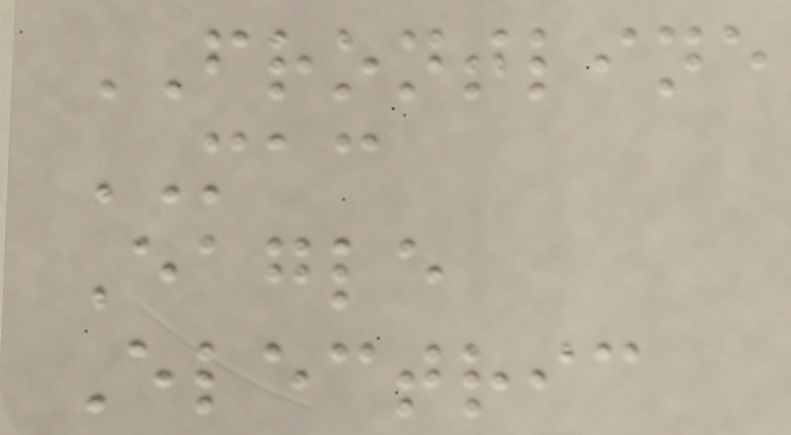FRONTLINE
MAC
Eagle
Electric
